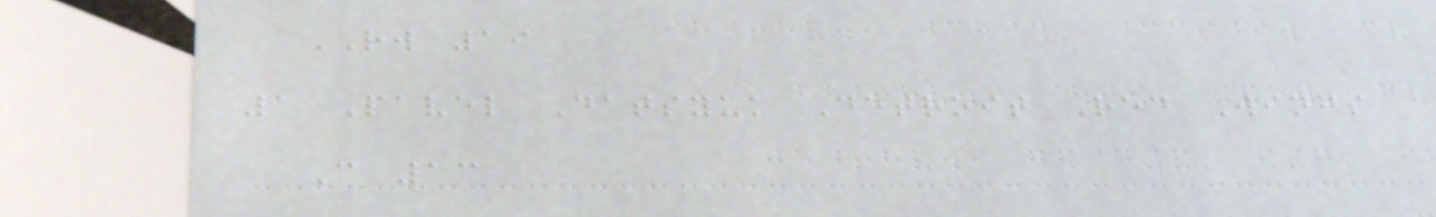RW 19
1 Pavel Datsyuk Detroit Red Wings
C 13
